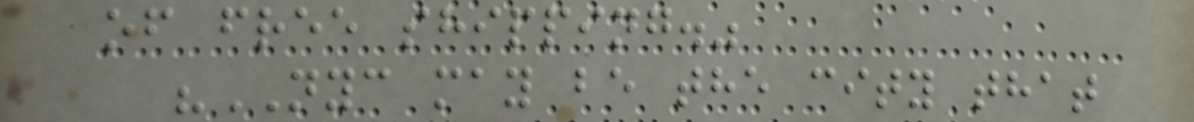of free shipping."
"NYC may be the city that
